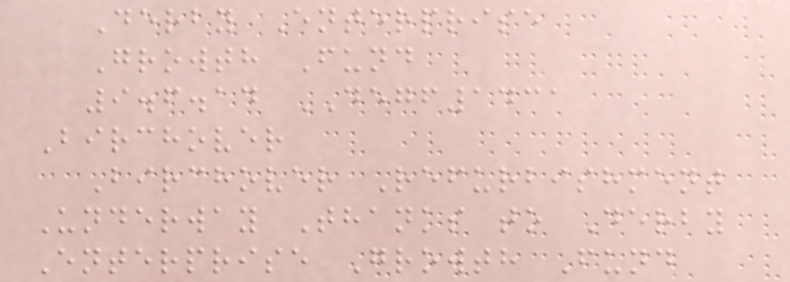Derby Enterprise
Growth Fund
9.6.14 DEGF1431
Birchover
Birchover Refurbishment
Underway Thanks to Derby
Enterprise Growth Fund
